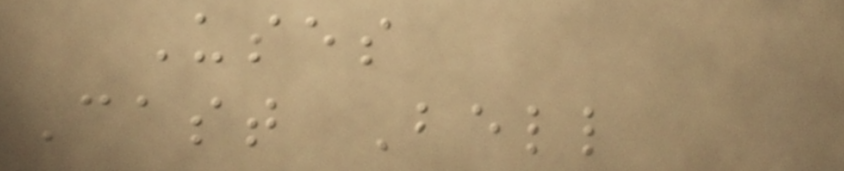Uses
Cast Bell
